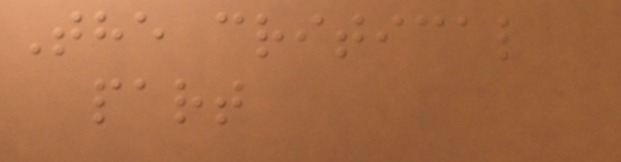The critical
part
